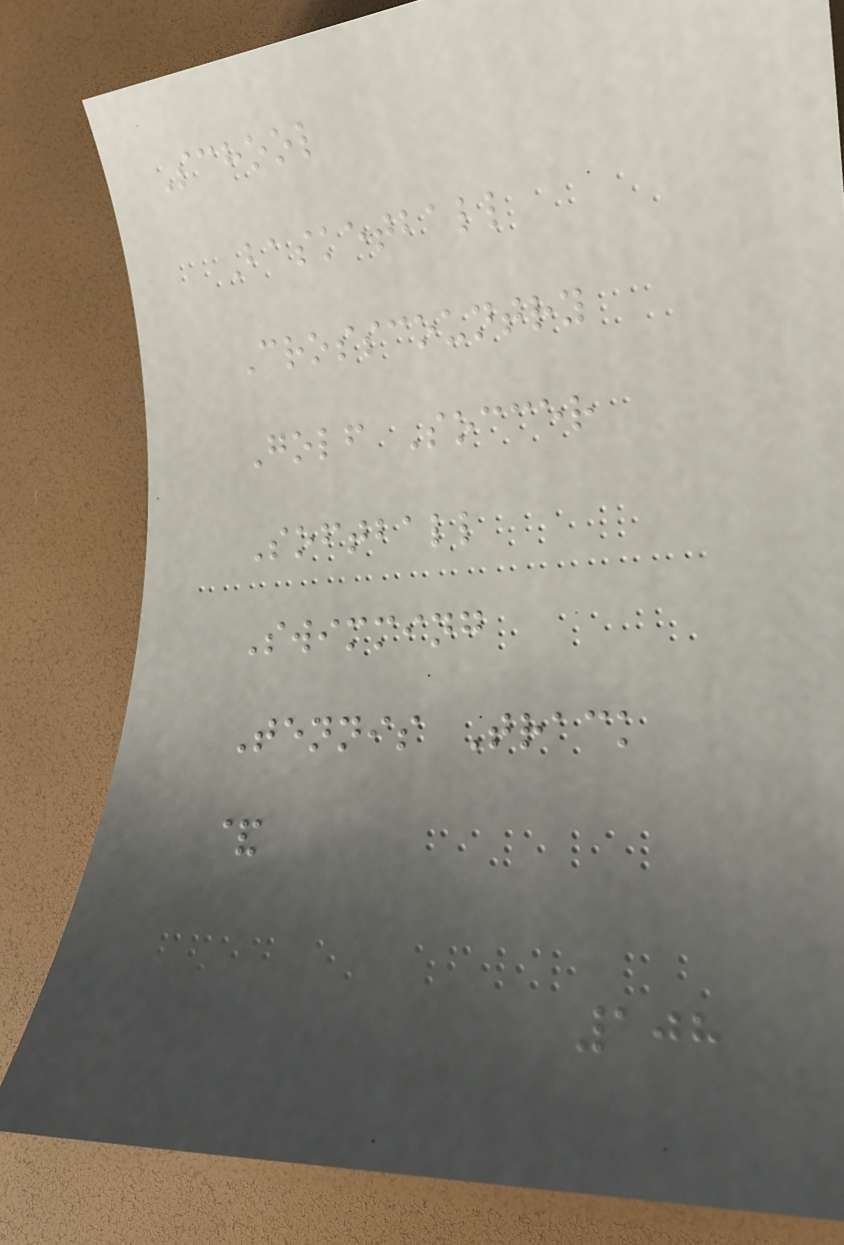School
Basketball
Crosscountry
Golf Soccer
Softball
Swimming
Tennis Track
&
108
